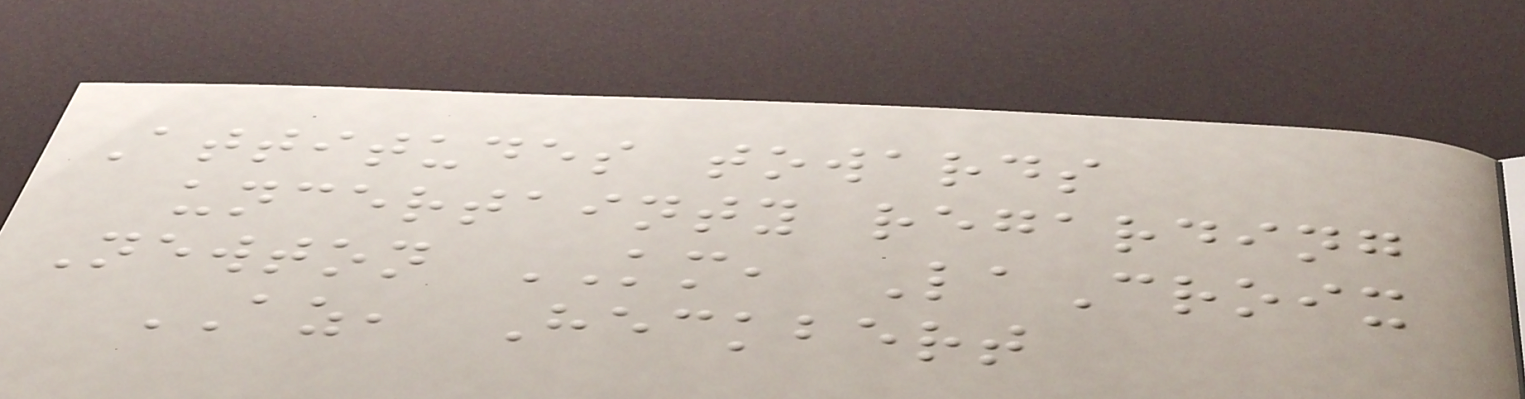Attitudes towards
uncertainty regarding
Newton KM, LaCroix
AZ, Heckbert
